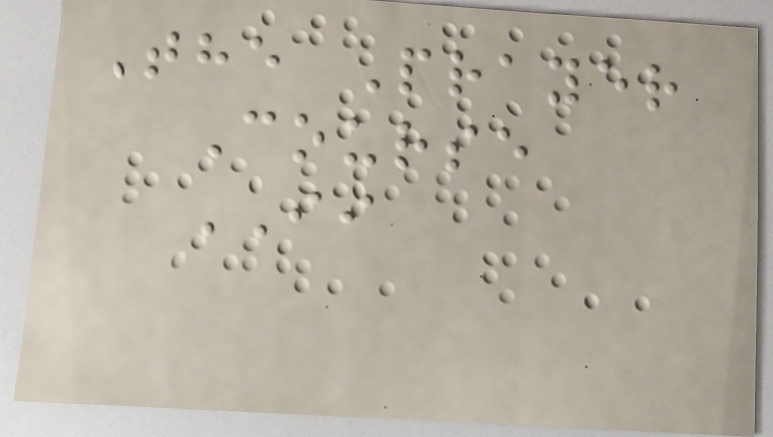The Prayer
Course
II
